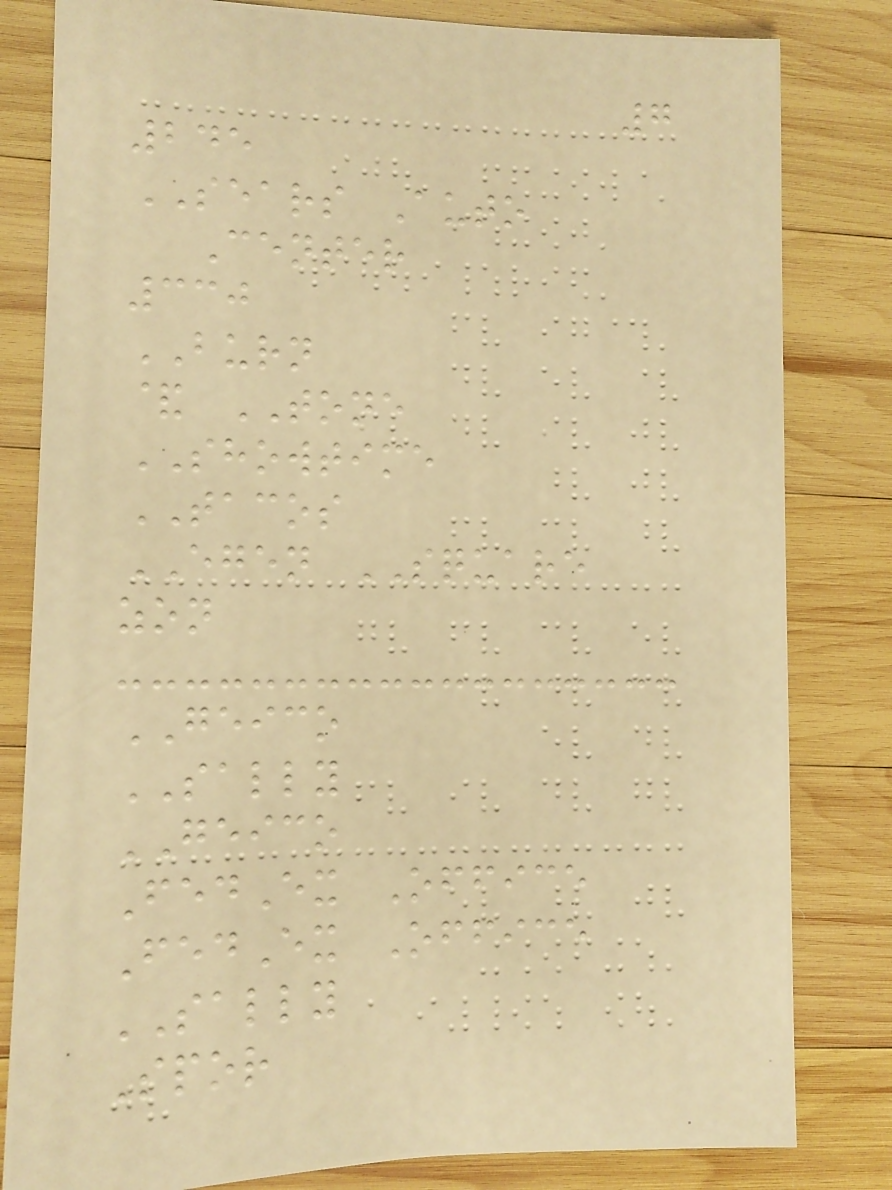7
245
SEARS Auto
Center
330
BURN
& TONE
SHOWTIME
TACOS
EGEN SQUARE
zon
GEICO
SALLY
GEICO
FedEx Office
FedEx Office
SALLY
Spor
